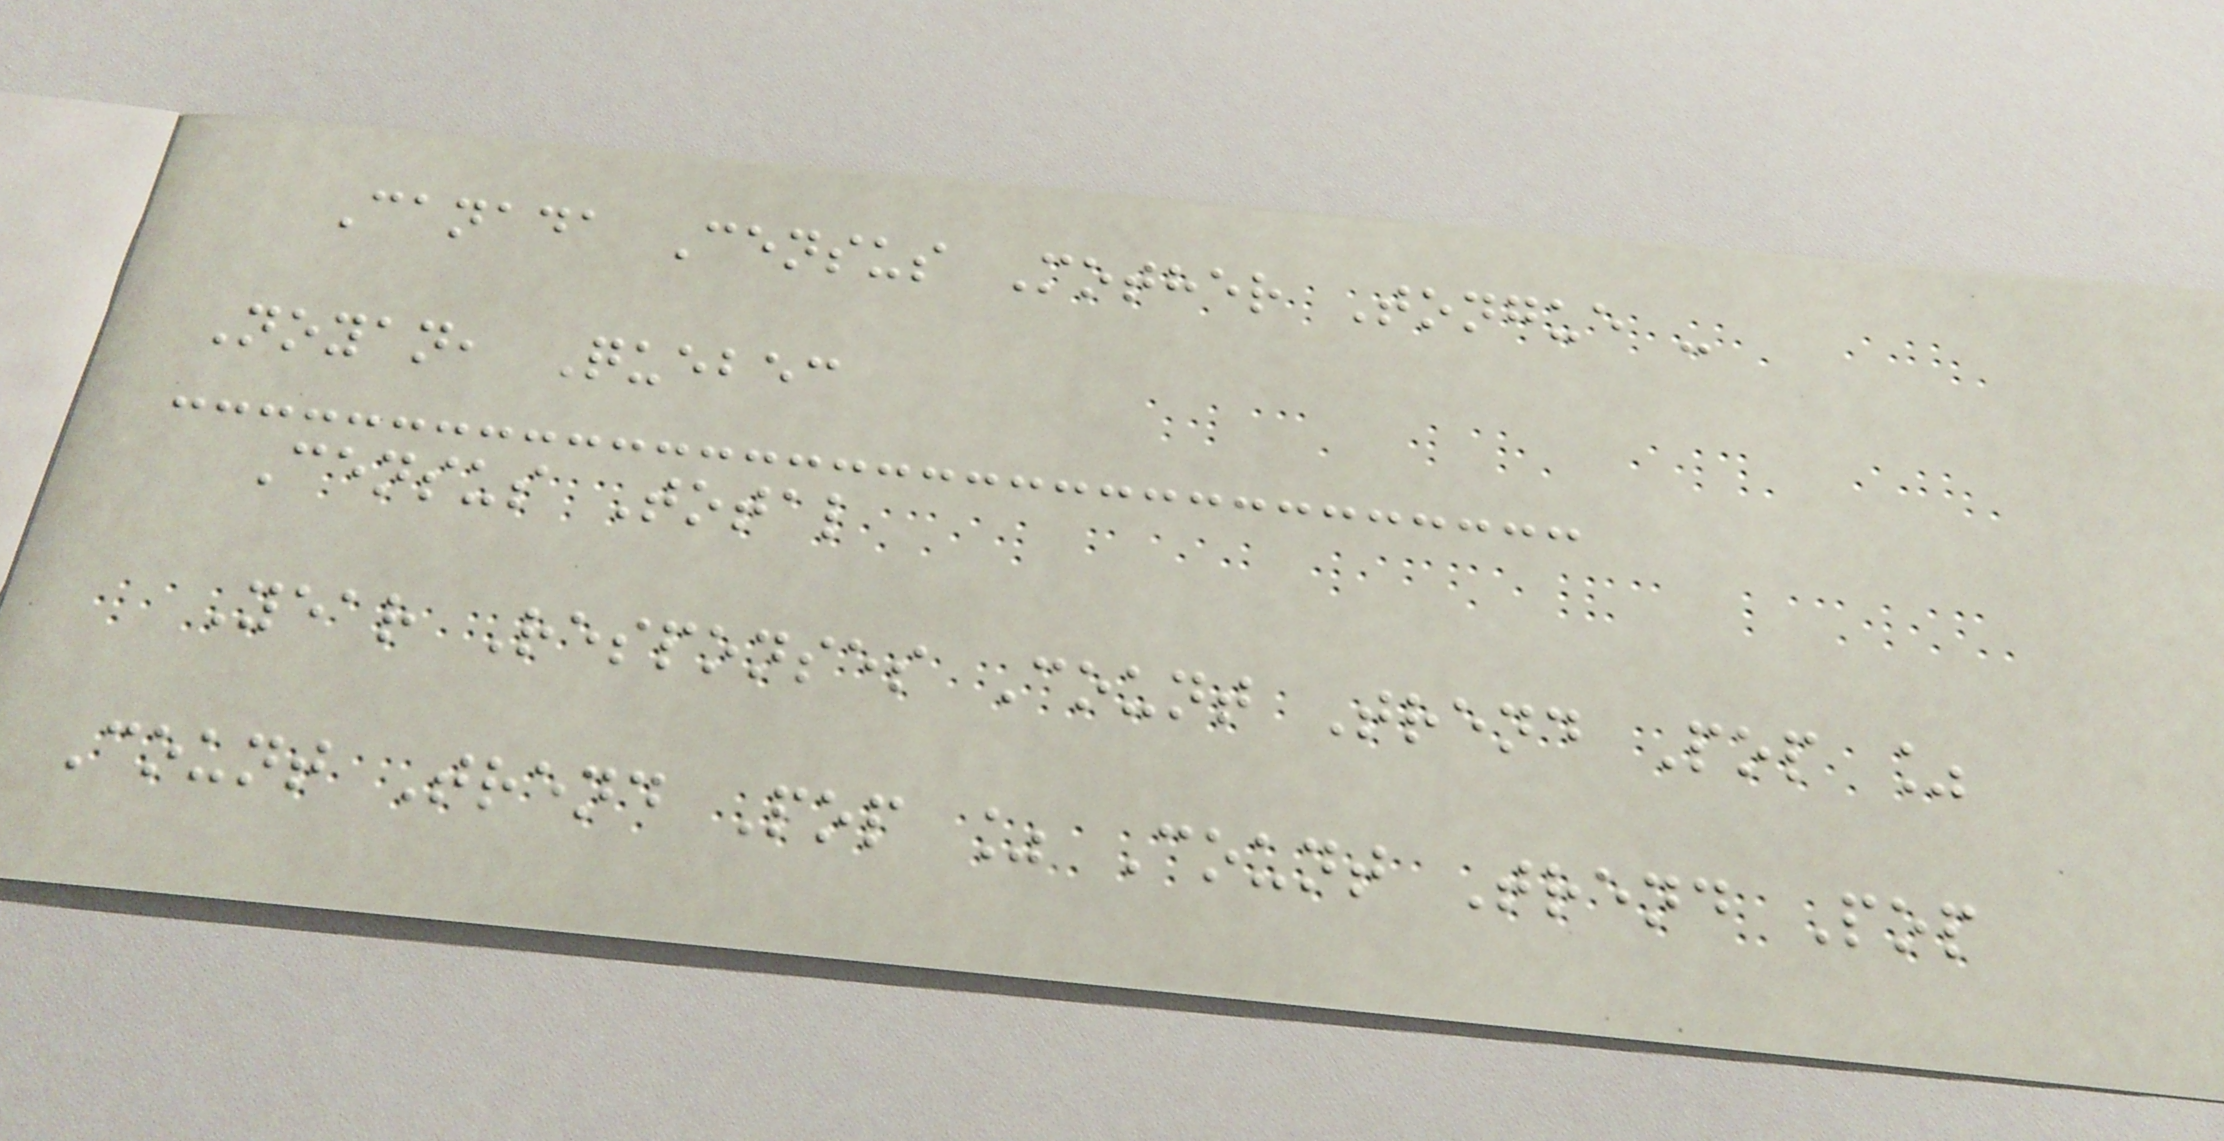Canada Census Mother Tongue -
Noyan, Quebec
Census Total
Year Responses Count Trend Pop %
Count Trend Pop % Count Trend Pop
